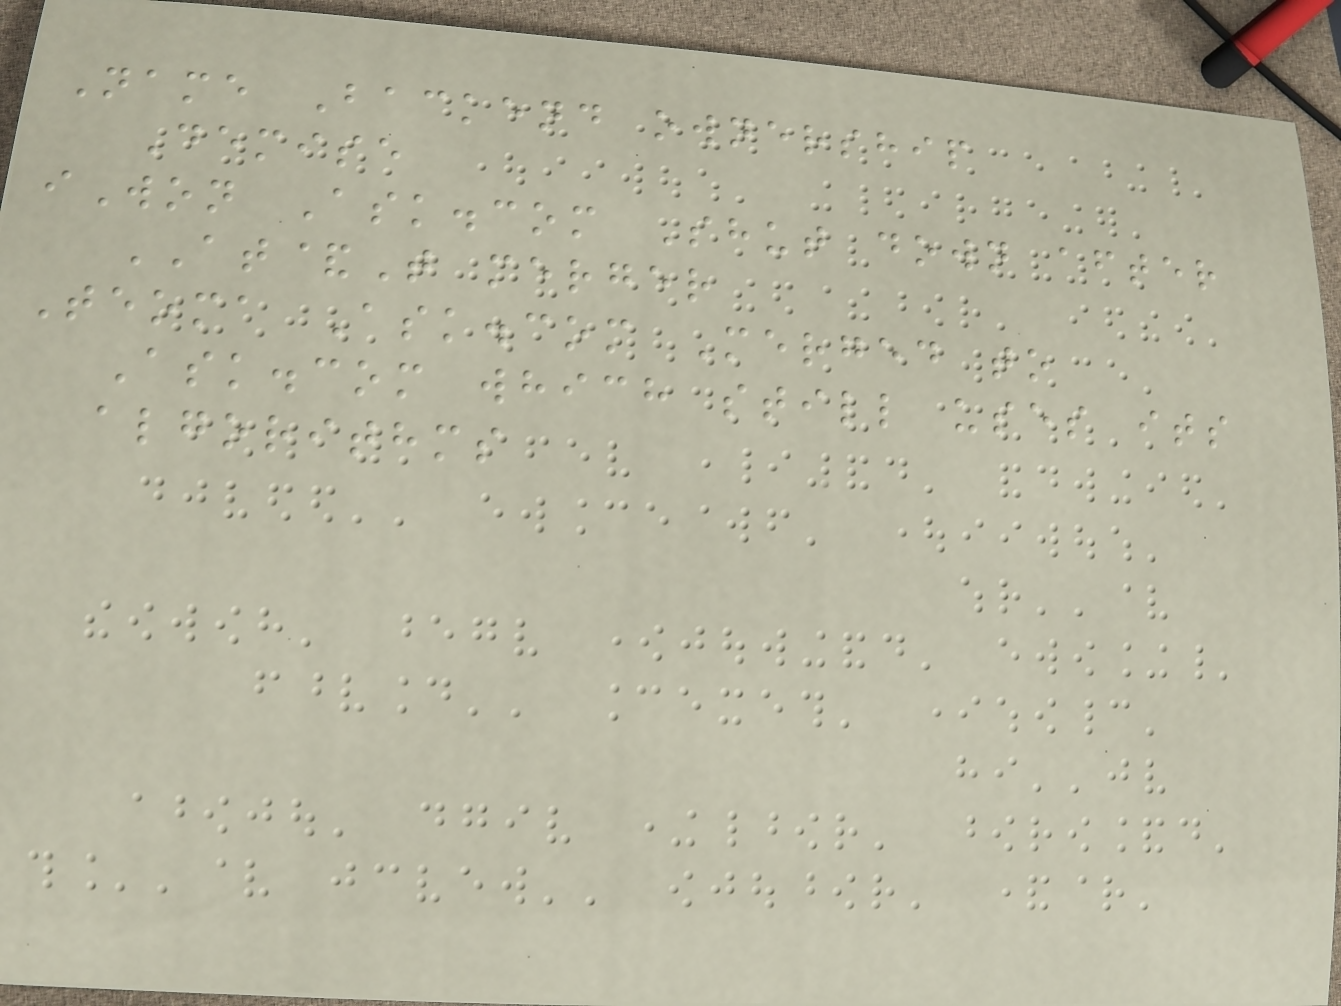Name Backend ownership
Demise
iWon Ask.com Shut down after
AT&T merger
Teoma Ask.com Merged to
Ask.com which still uses its
algorithms
